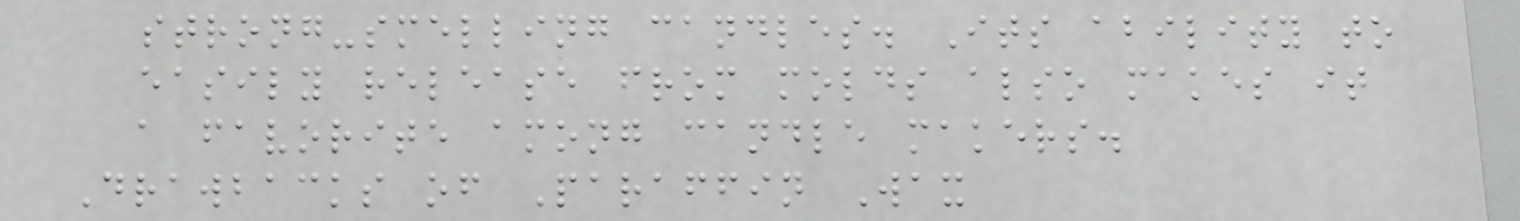strong-smelling candles. Its ability to
easily release from molds also makes it
a favorite among candle makers.
Drawbacks of Paraffin Wax
